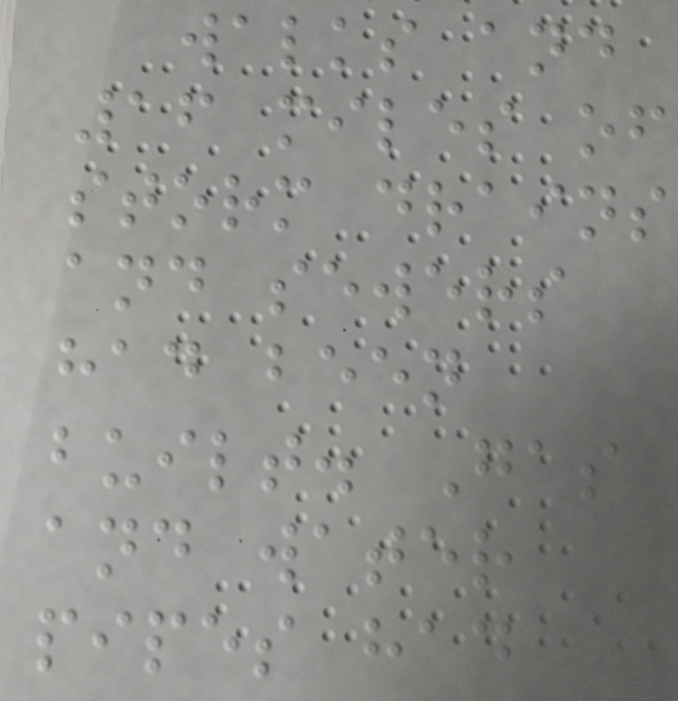walks and
16 miles of
storm drains
and sewers
had been
built. Gas
and water
pipes had
